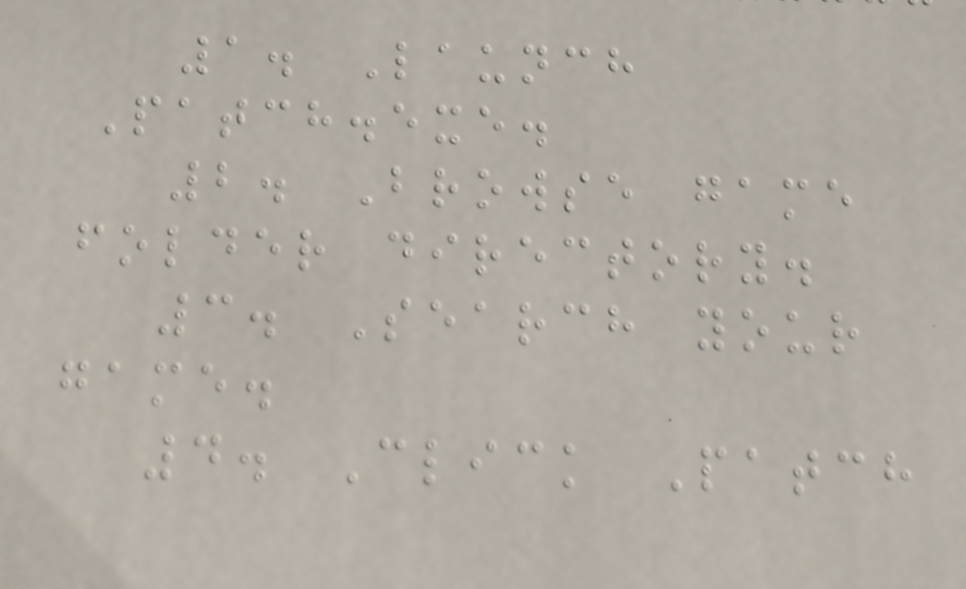1. Launch
Patch.exe.
2. Browse game
folder directory.
3. Search your
game.
4. Click Patch
